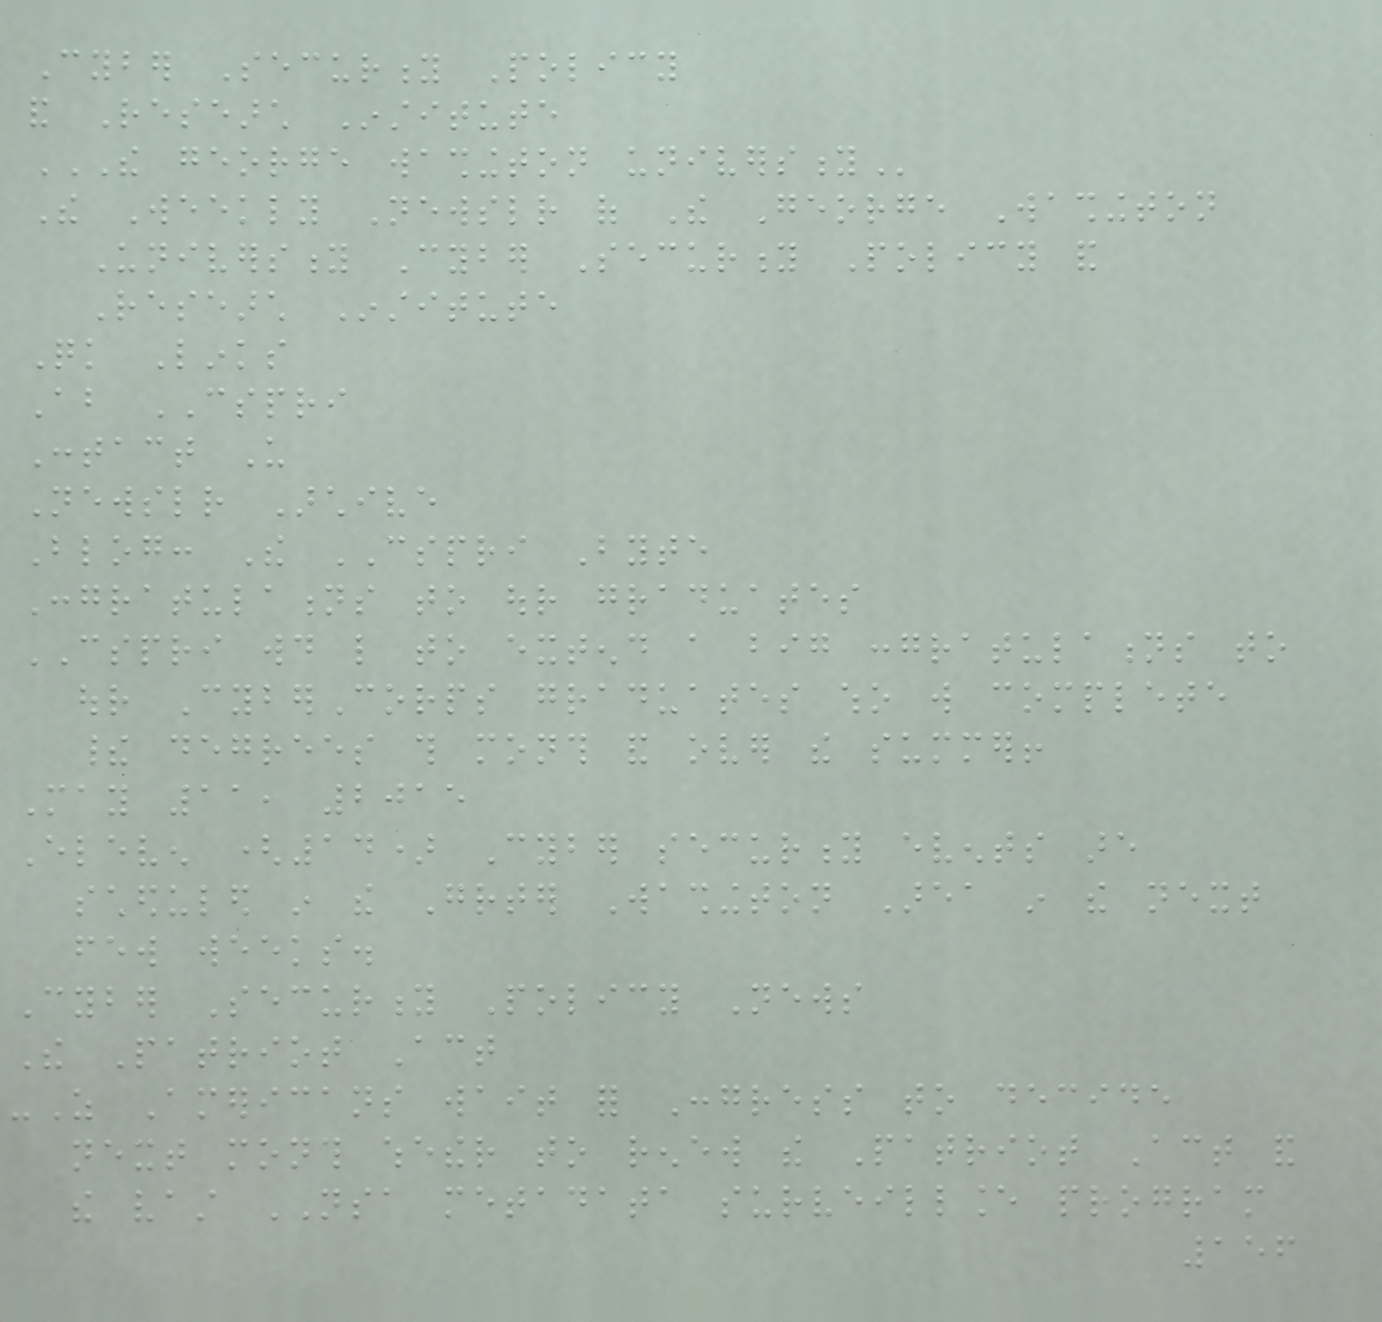Cyber Security Policy
and Research Institute
THE GEORGE WASHINGTON UNIVERSITY
The Weekly Newsletter of The George Washington
University Cyber Security Policy and
Research Institute
Quick Links
About CSPRI
Contact Us
Newsletter Archive
Blog: The CSPRI Byte
Congratulations to our graduates
CSPRI would like to extend a big congratulations to
our CyberCorps graduates who will complete
their degrees this month and over the summer!
May 11, 2015
Eleven (14) Cyber security events are
scheduled in the Greater Washington Area in the next
few weeks.
Cyber Security Policy News
The Patriot Act
-As Americans wait for Congress to decide
next month whether to renew the Patriot Act and
the vast NSA metadata surveillance program
156
